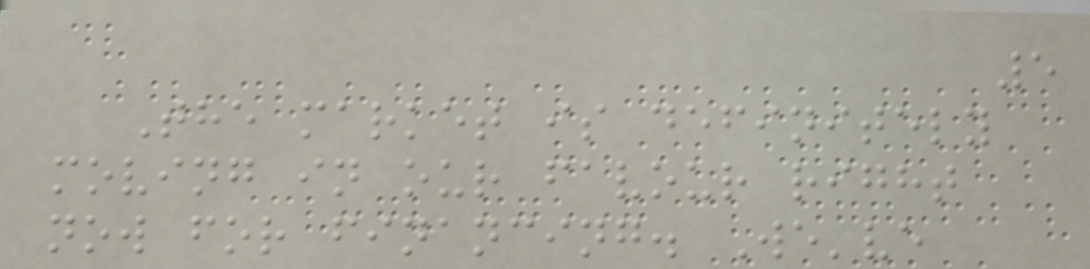5
The market is definitely
moving in our favour right
now for financing. We've
